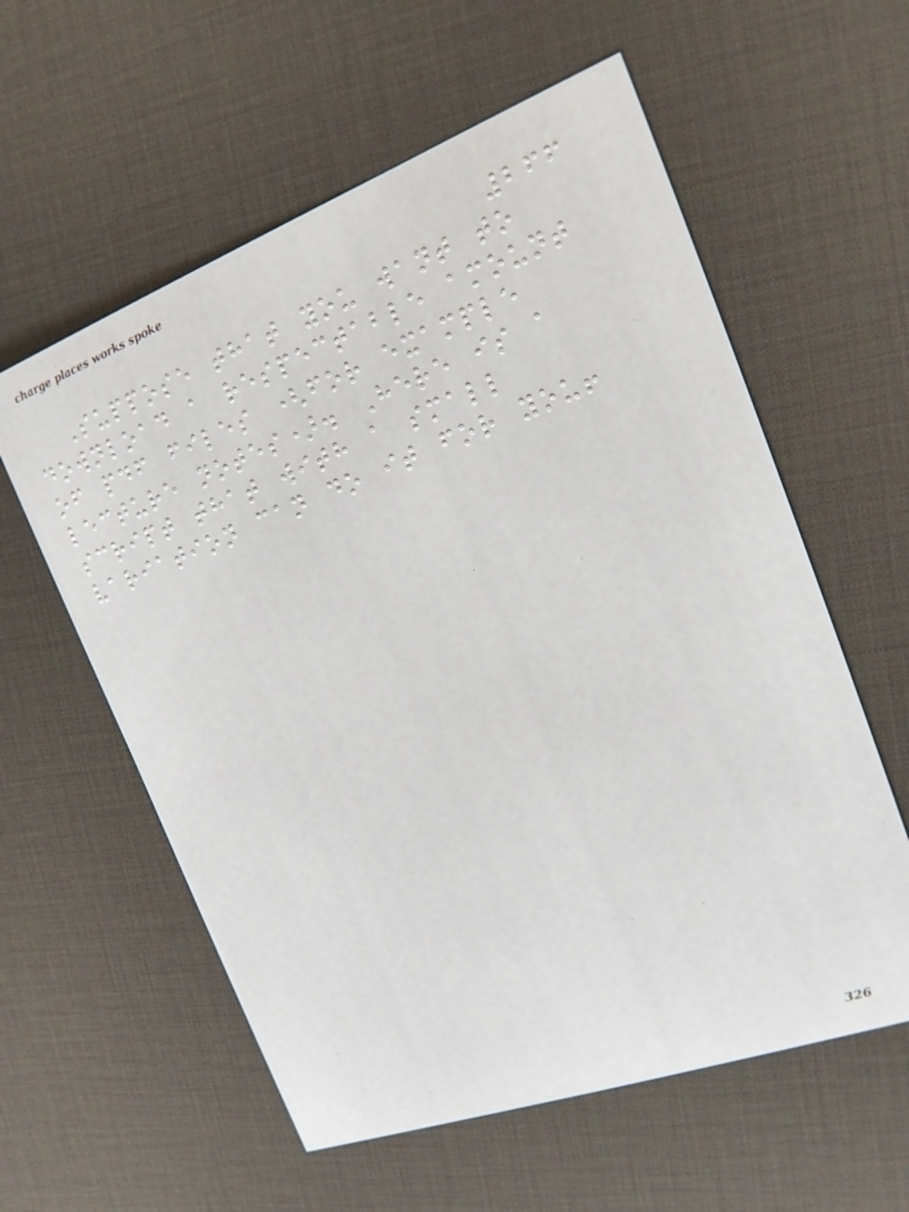266
Suppose that you want to
download a respectable amount
of pdf files (for example
lecture notes). Here is a
script that with a small
variation can do it for you!
